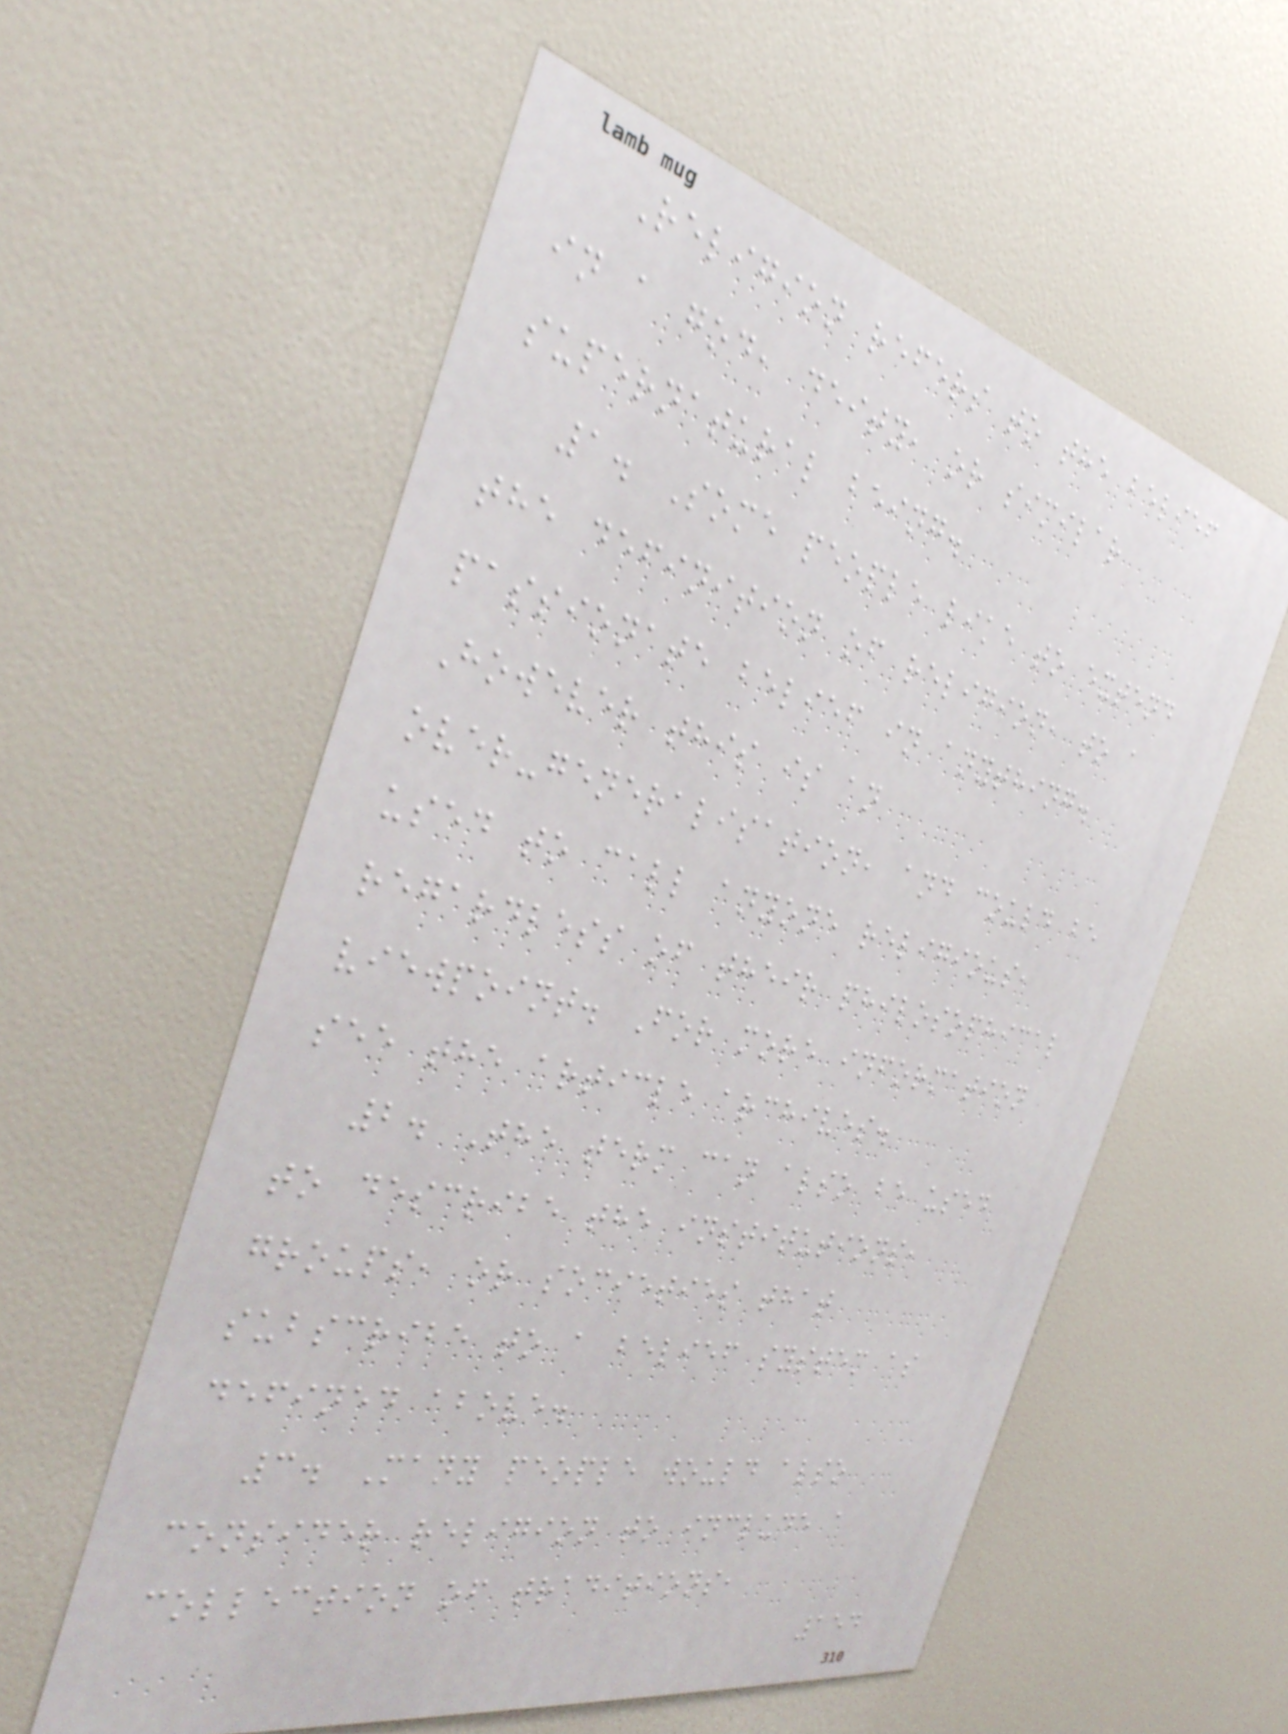Religion refers to the belief
in a god, deity, or similar
supernatural being.
1. Some people like to extend
the definition of religion, to a
passionate belief in anything.
However this is an
over-generalisation, and could be
used to call anyone religious,
regardless of their philosophical
viewpoint. For more information
see the article archives.
2. The term can also be used
to describe the institutions,
groups, or societies that
subscribe to a belief system as
defined above.
3. Many people would also
consider religion to include a
collection of traditions,
154
